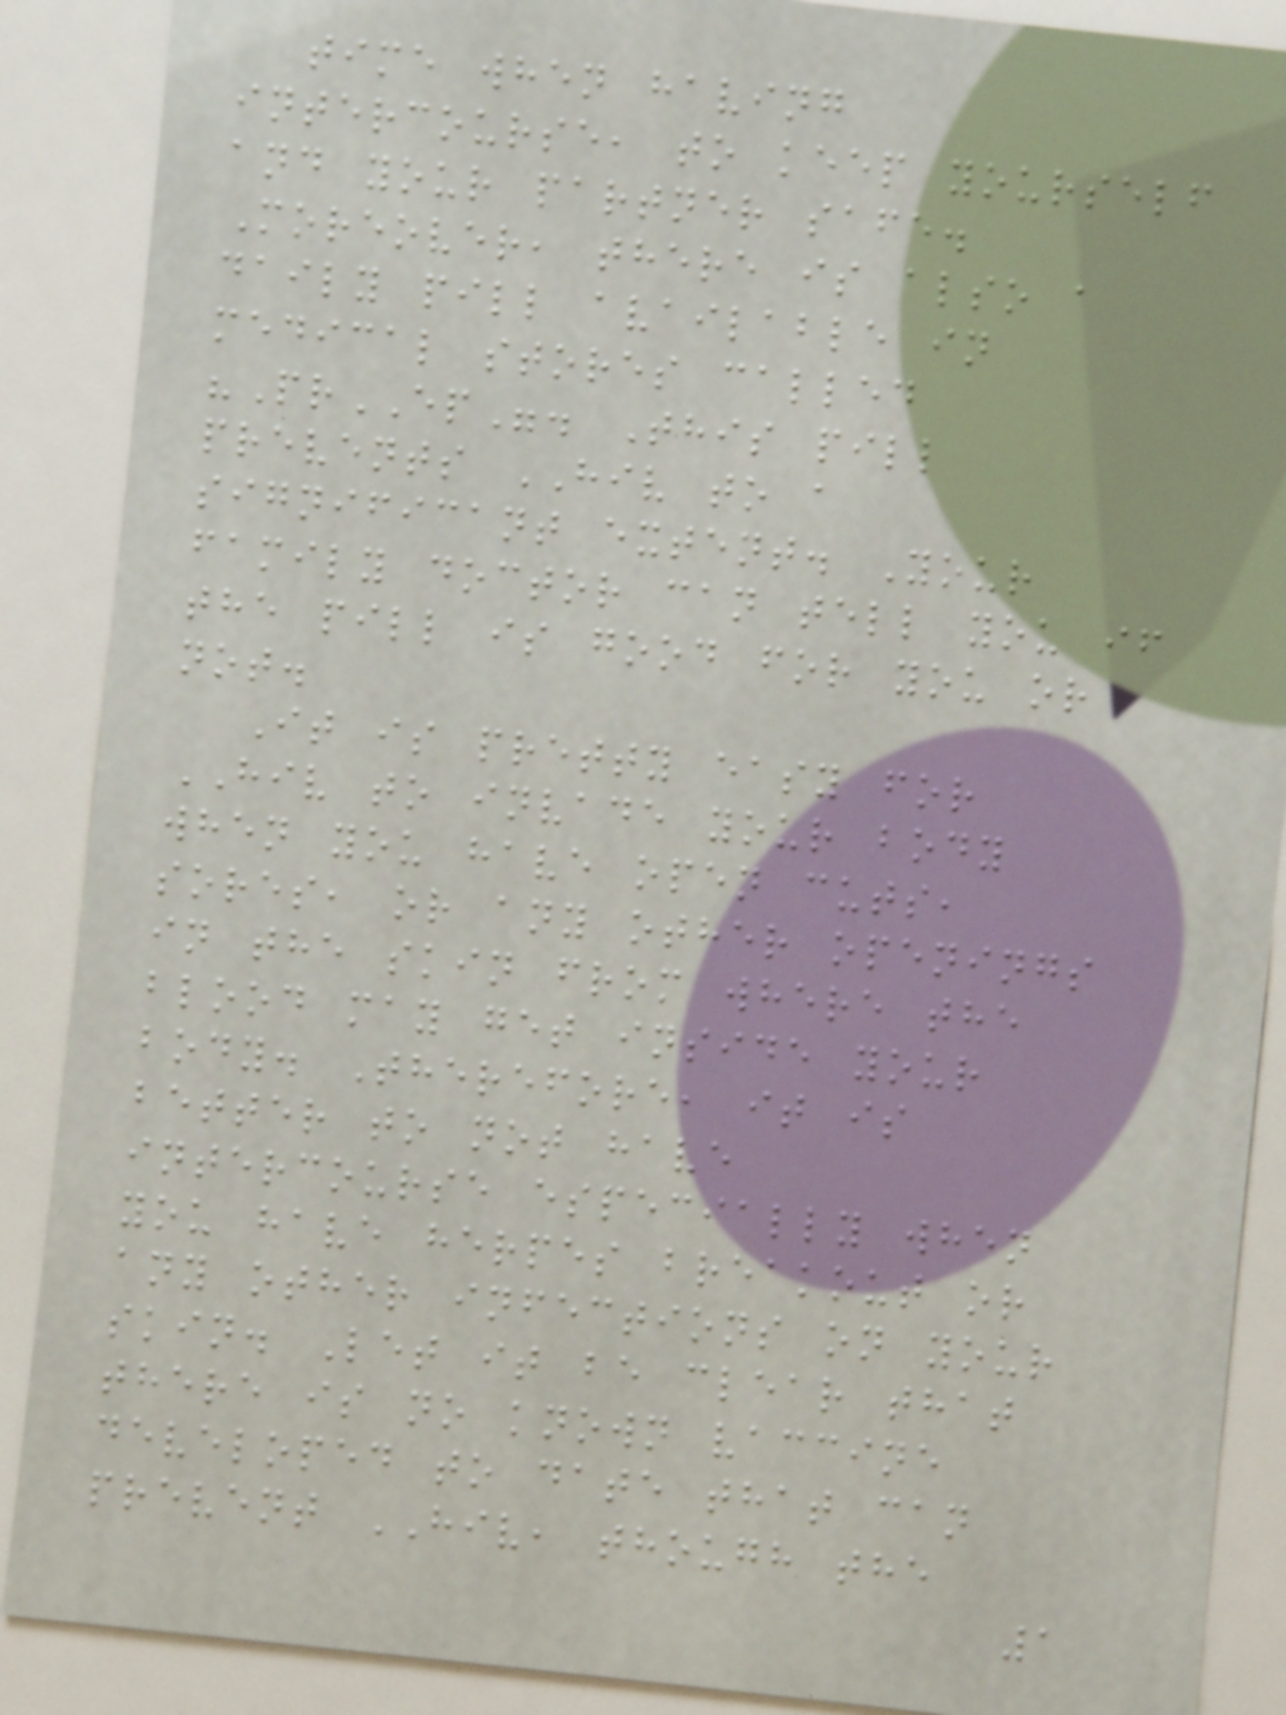time when having
intercourse, to keep yourself
and your partner safe.
Moreover, there is also a
daily pill available in
medical stores called
"PrEP". This pill
prevents HIV to a
significant extent. Your
family doctor can tell you if
the pill is good for you or
not.
It is pretty easy for
HIV to invade your body
when you have open cuts,
sores, or any other openings
in the skin from where the
blood may get inside your
body. Therefore, it is
better to not have
intercourse especially when
you have herpes breakout or
any other infections on your
skin. Let it be clear that
there is no known vaccine
developed to date that can
prevent HIV, though the
1
